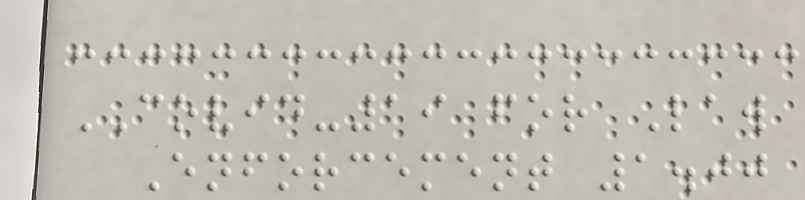COVID-19 for Law
Enforcement 1.00
